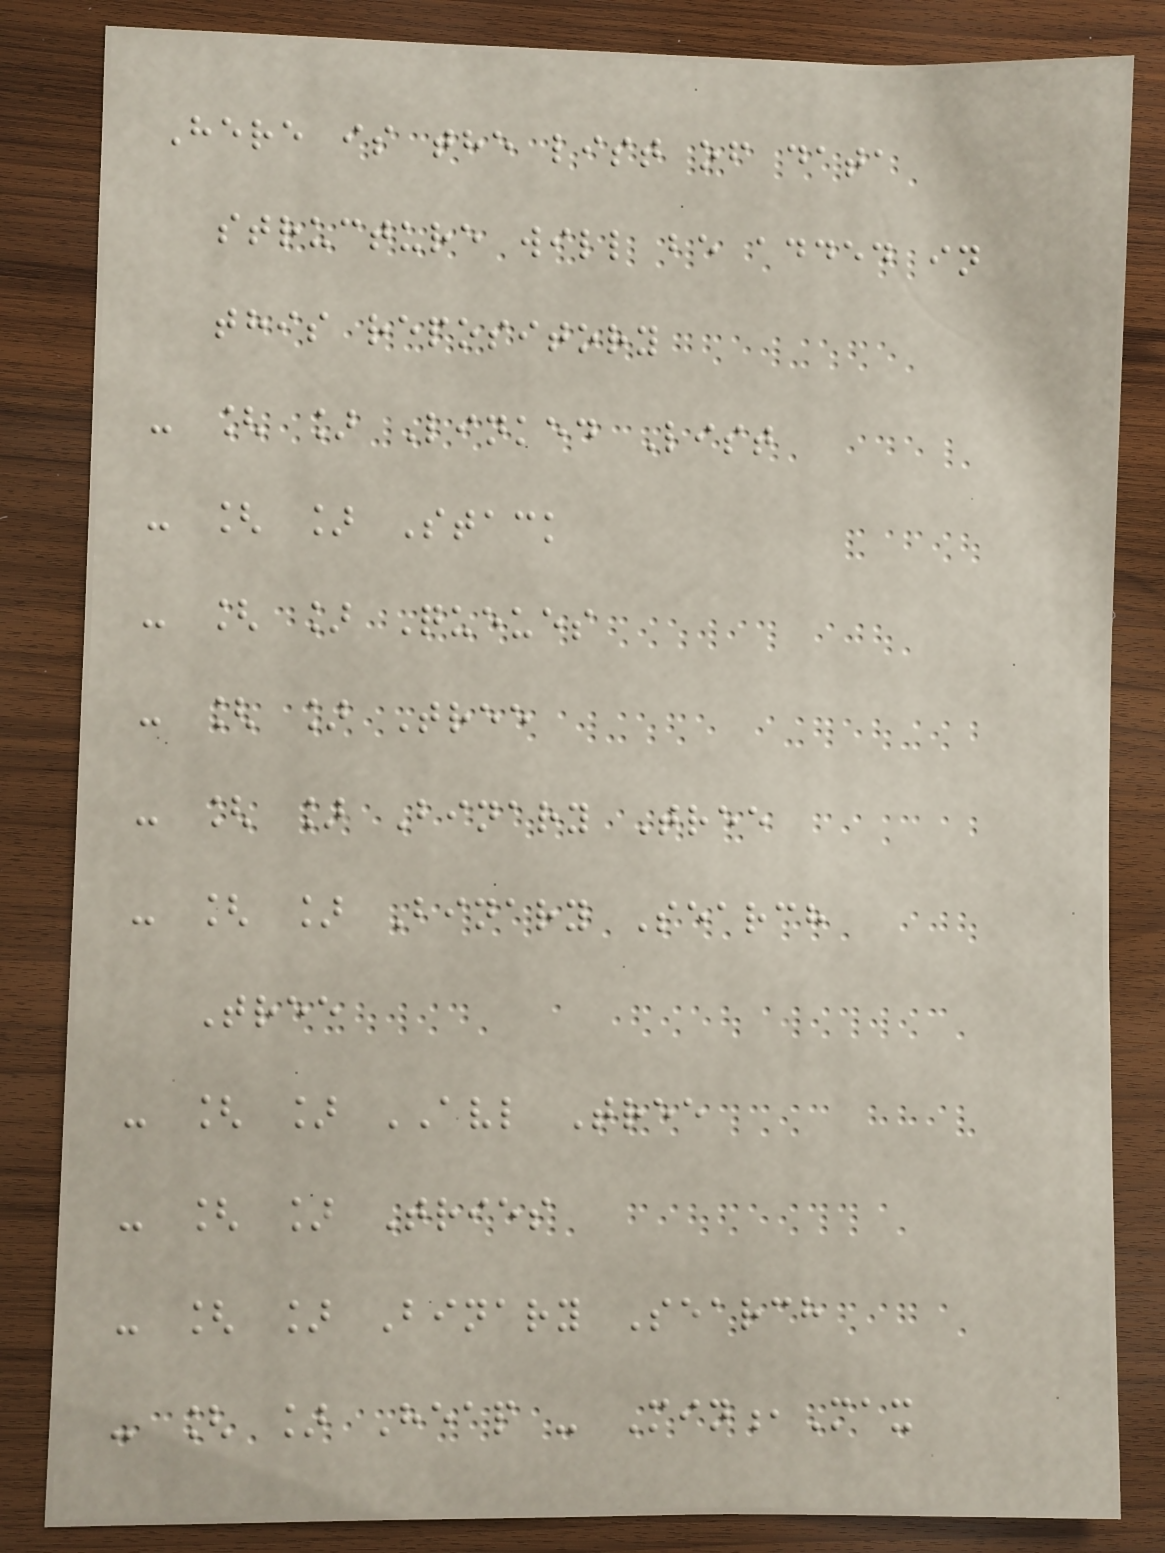Here is the list of data
structure will be added in
this repository
- [ ] Linked List
- [ ] Stack
- [ ] Queues
- [ ] Tree
- [ ] Binary Tree
- [ ] Binary Search
Tree
- [ ] AVL Tree
- [ ] Tries
- [ ] Binary Search
- [ ] Heap - Min,Max
